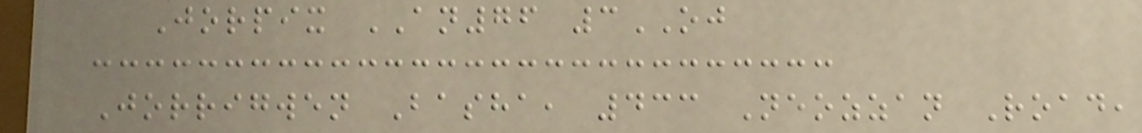Jorpix AN76 3OJ
Jorrigwen Basha, 433 Neozzan Road,
